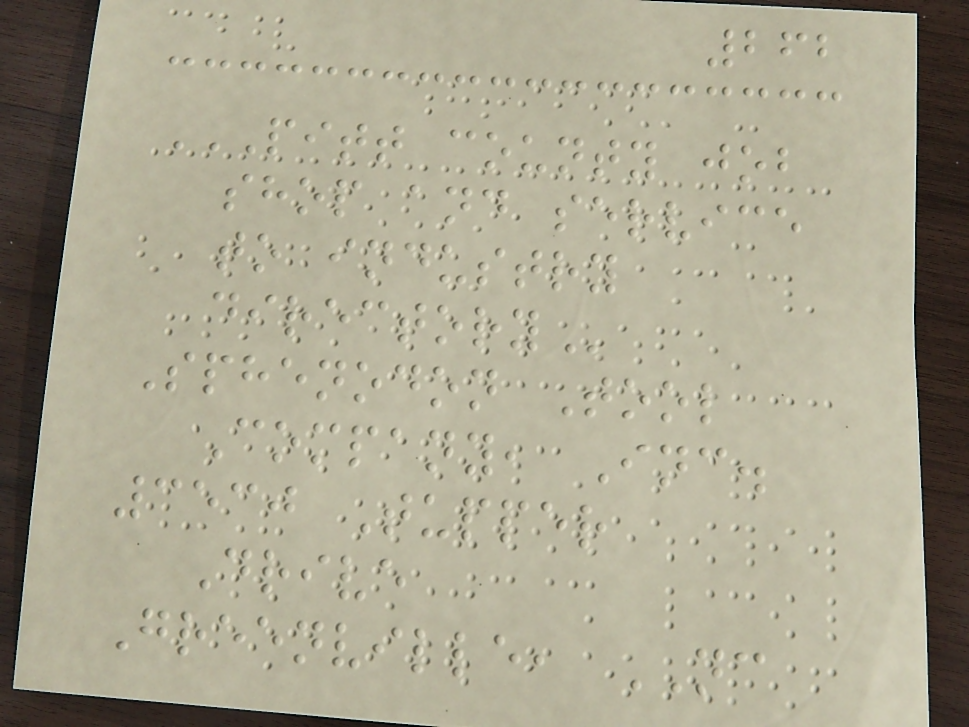262
PITT COUNTY JOB
SHOP AND SERVICE
TO INDUSTRY
DIRECTORY
Sphenodon Tool
Company, Inc.
3530 Tupper
Drive
Greenville, NC
